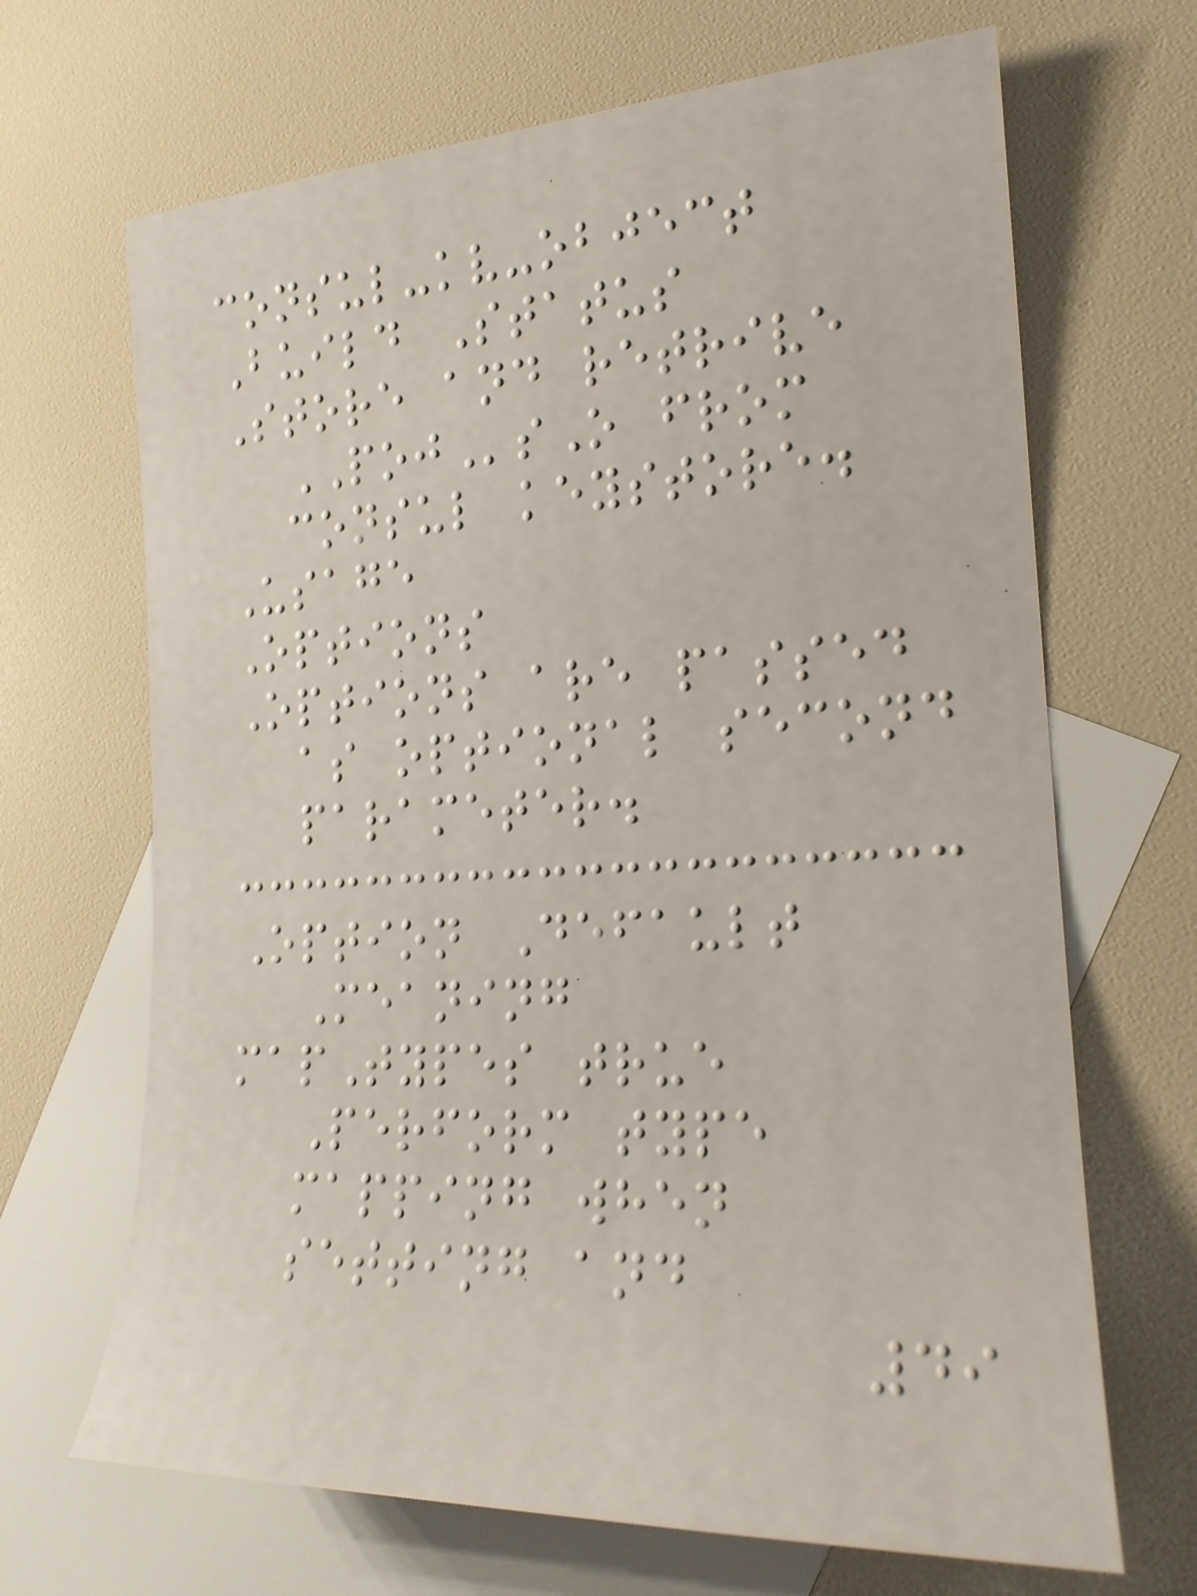consul-kv-object
Build Status
Store and retrive
POJsO from
consul keystore.
Usage
Options
Options are passed
as optional second
parameter.
Option Default
Meaning
mapTypes true
Perform type
mapping when
setting and
49
